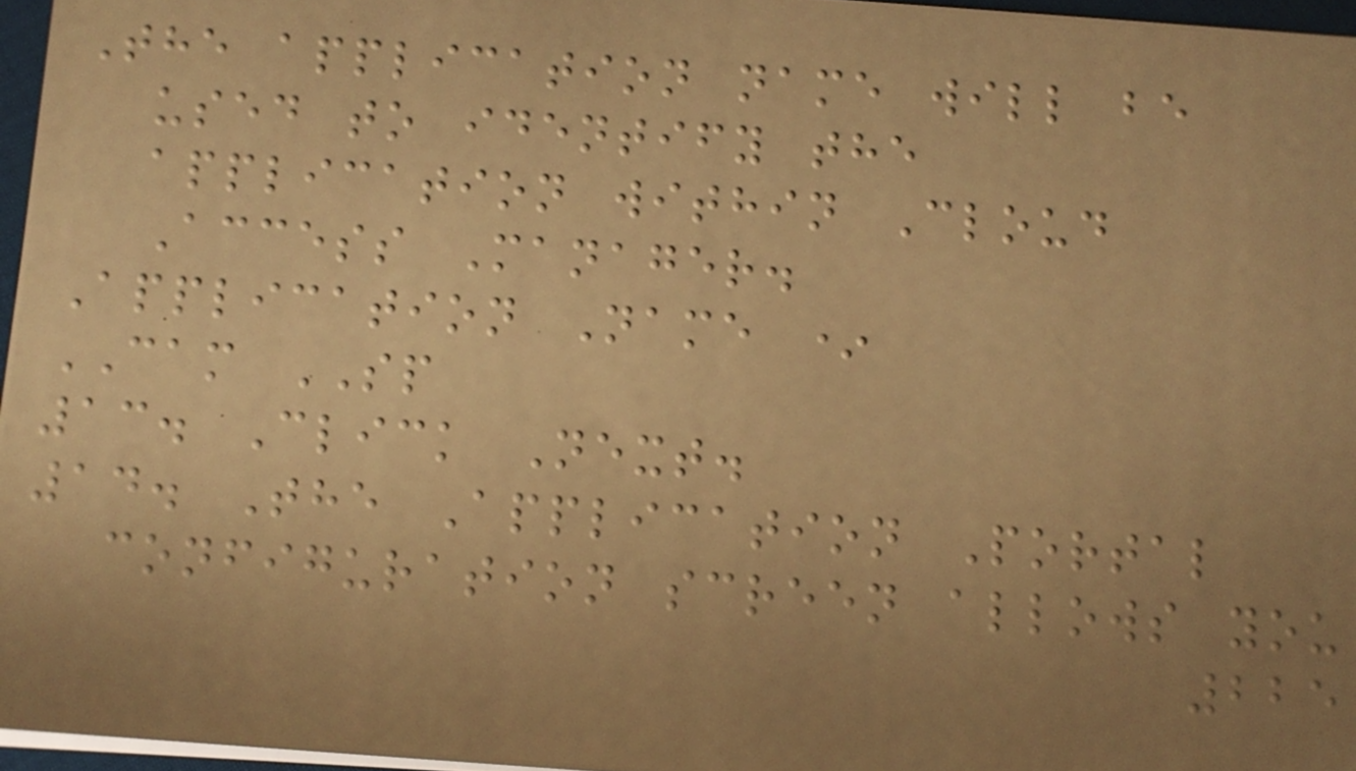The application name will be
used to identify the
application within Cloud
Access Manager.
Application Name *
CAM SP
13. Click Next.
14. The Application Portal
configuration screen allows you
225
